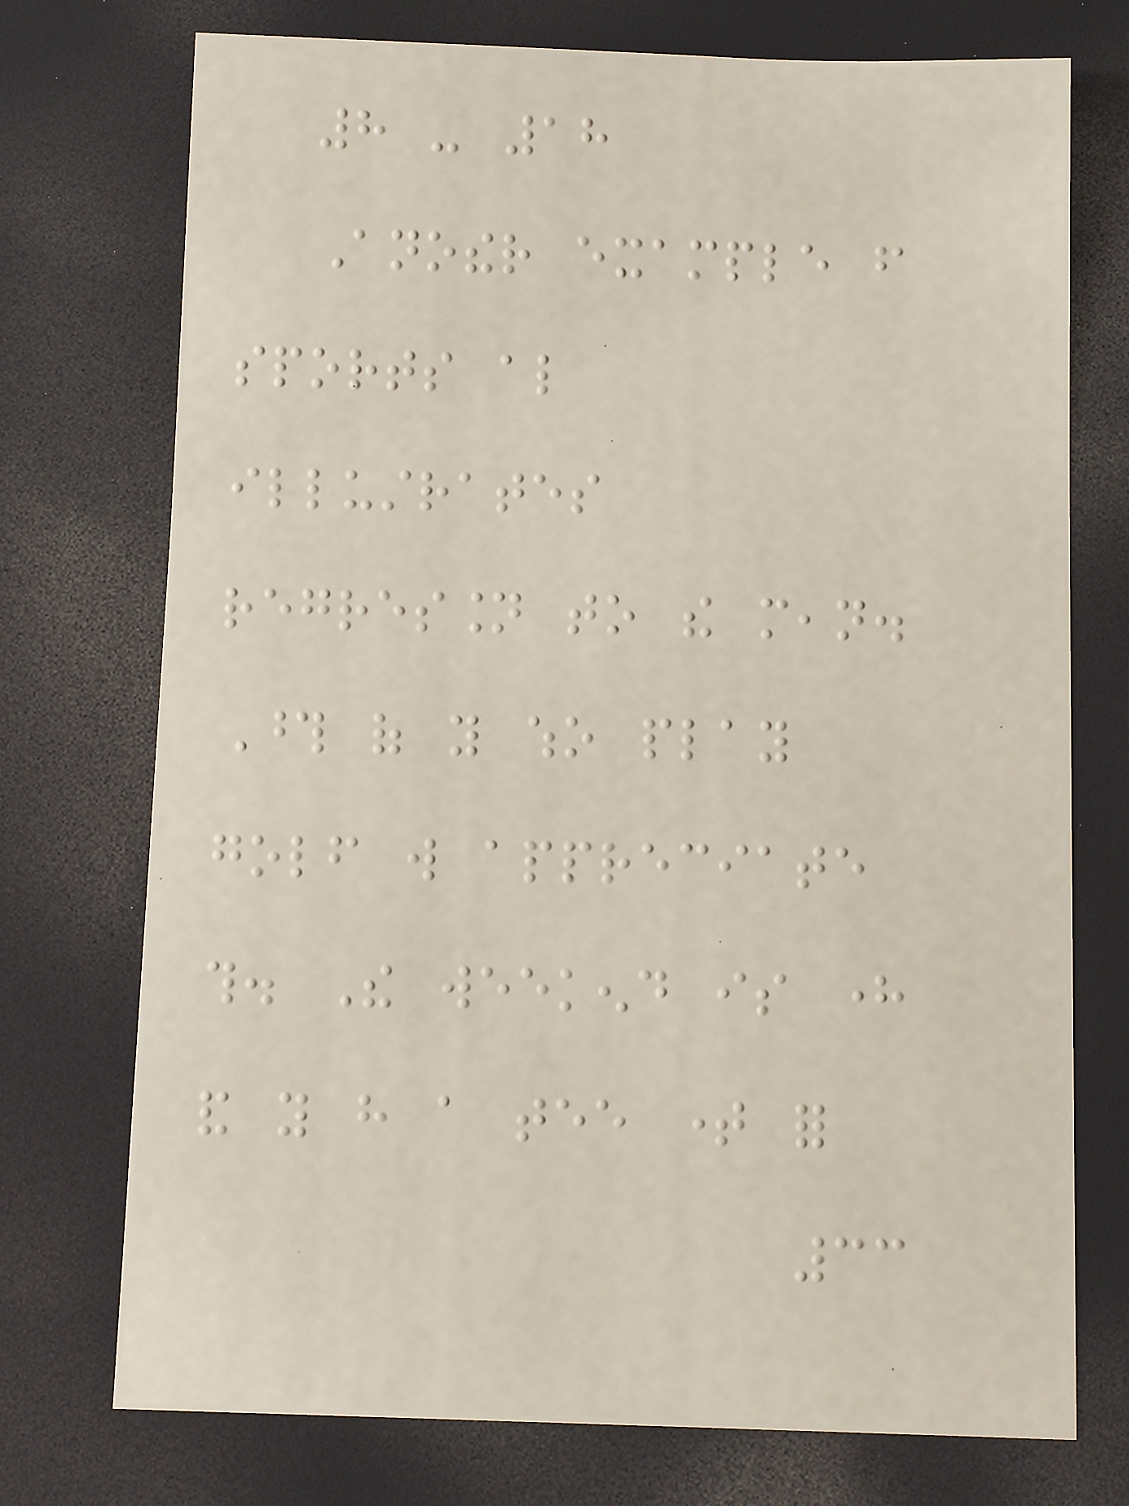8 - 18
Another example from
sports also
illustrates
regression to the mean.
Those of you who play
golf will appreciate
this. The weekend is here
and you have a tee time for
33
